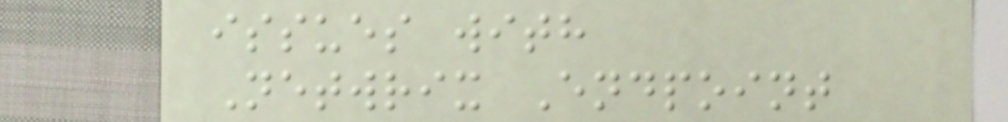issues with
Netwrix Endpoint
